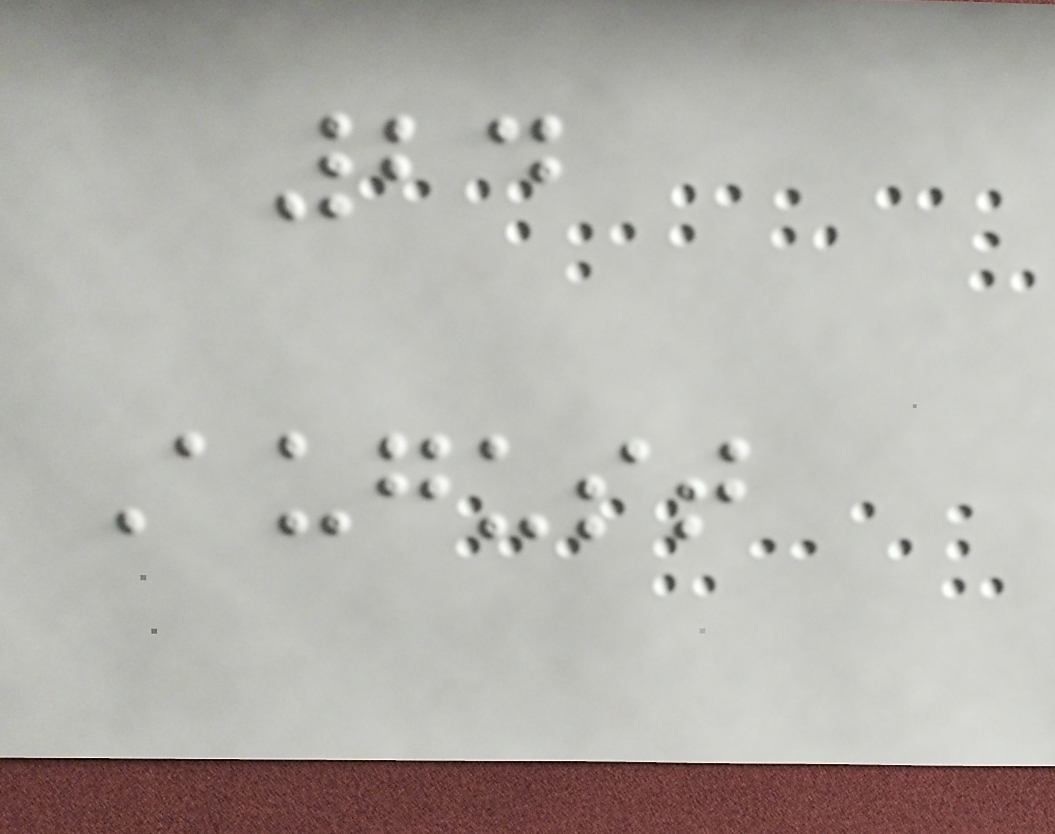24
August
